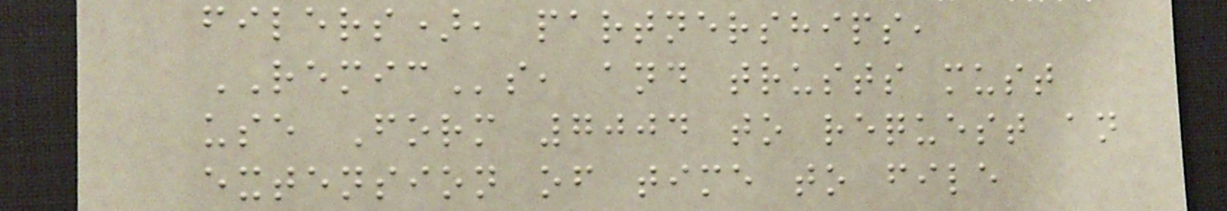filers), partnerships,
REMICs, and trusts must
use Form 7004 to request an
extension of time to file
